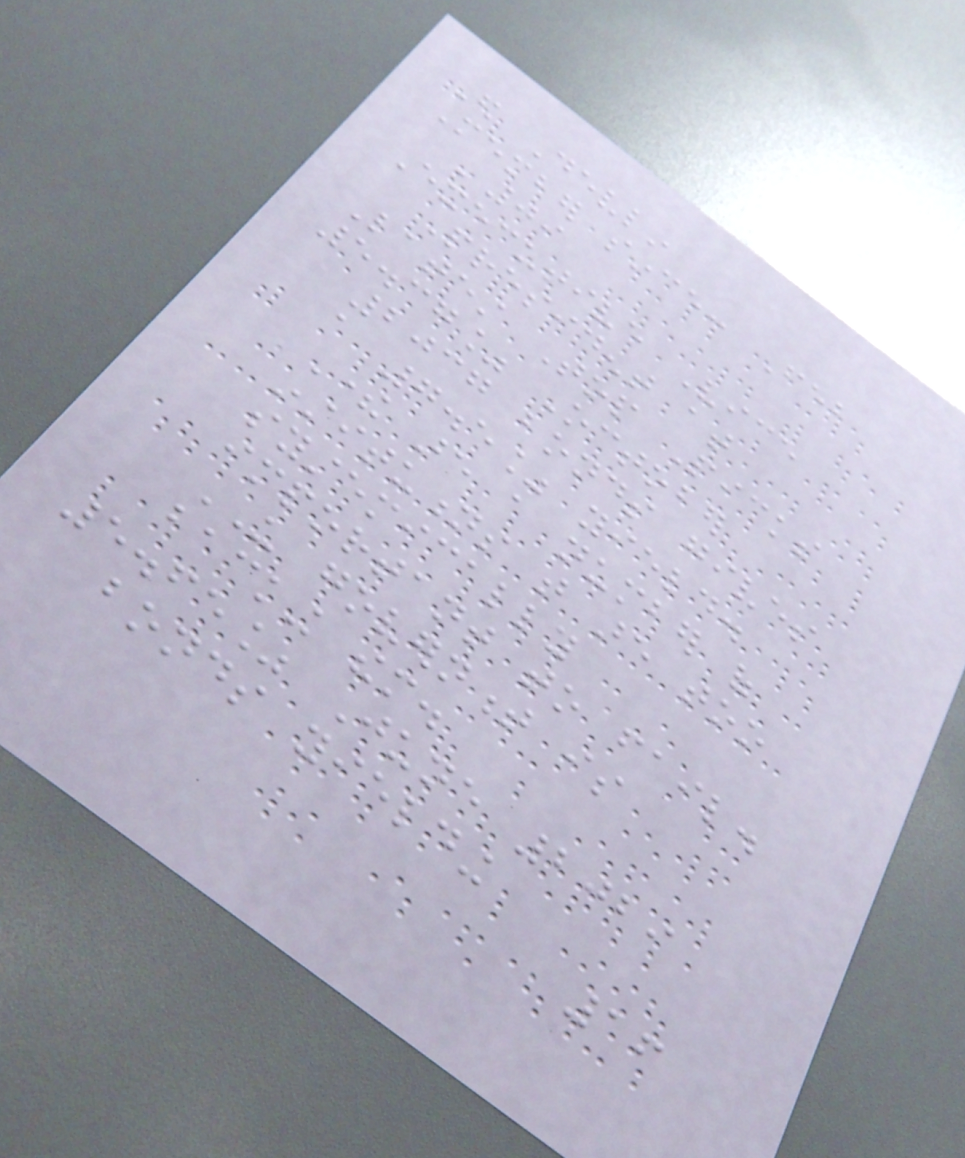Ed Devlin
Member since: Feb
'09
Executive Vice
President at
Latest Top Picks
5.37% October
2037 bonds gives
a 7.5% yield.
There are a number of
institutions that are too
systemically
important to fail.
US government is
backing them.
5.65% June 2029
bonds yielding
16
